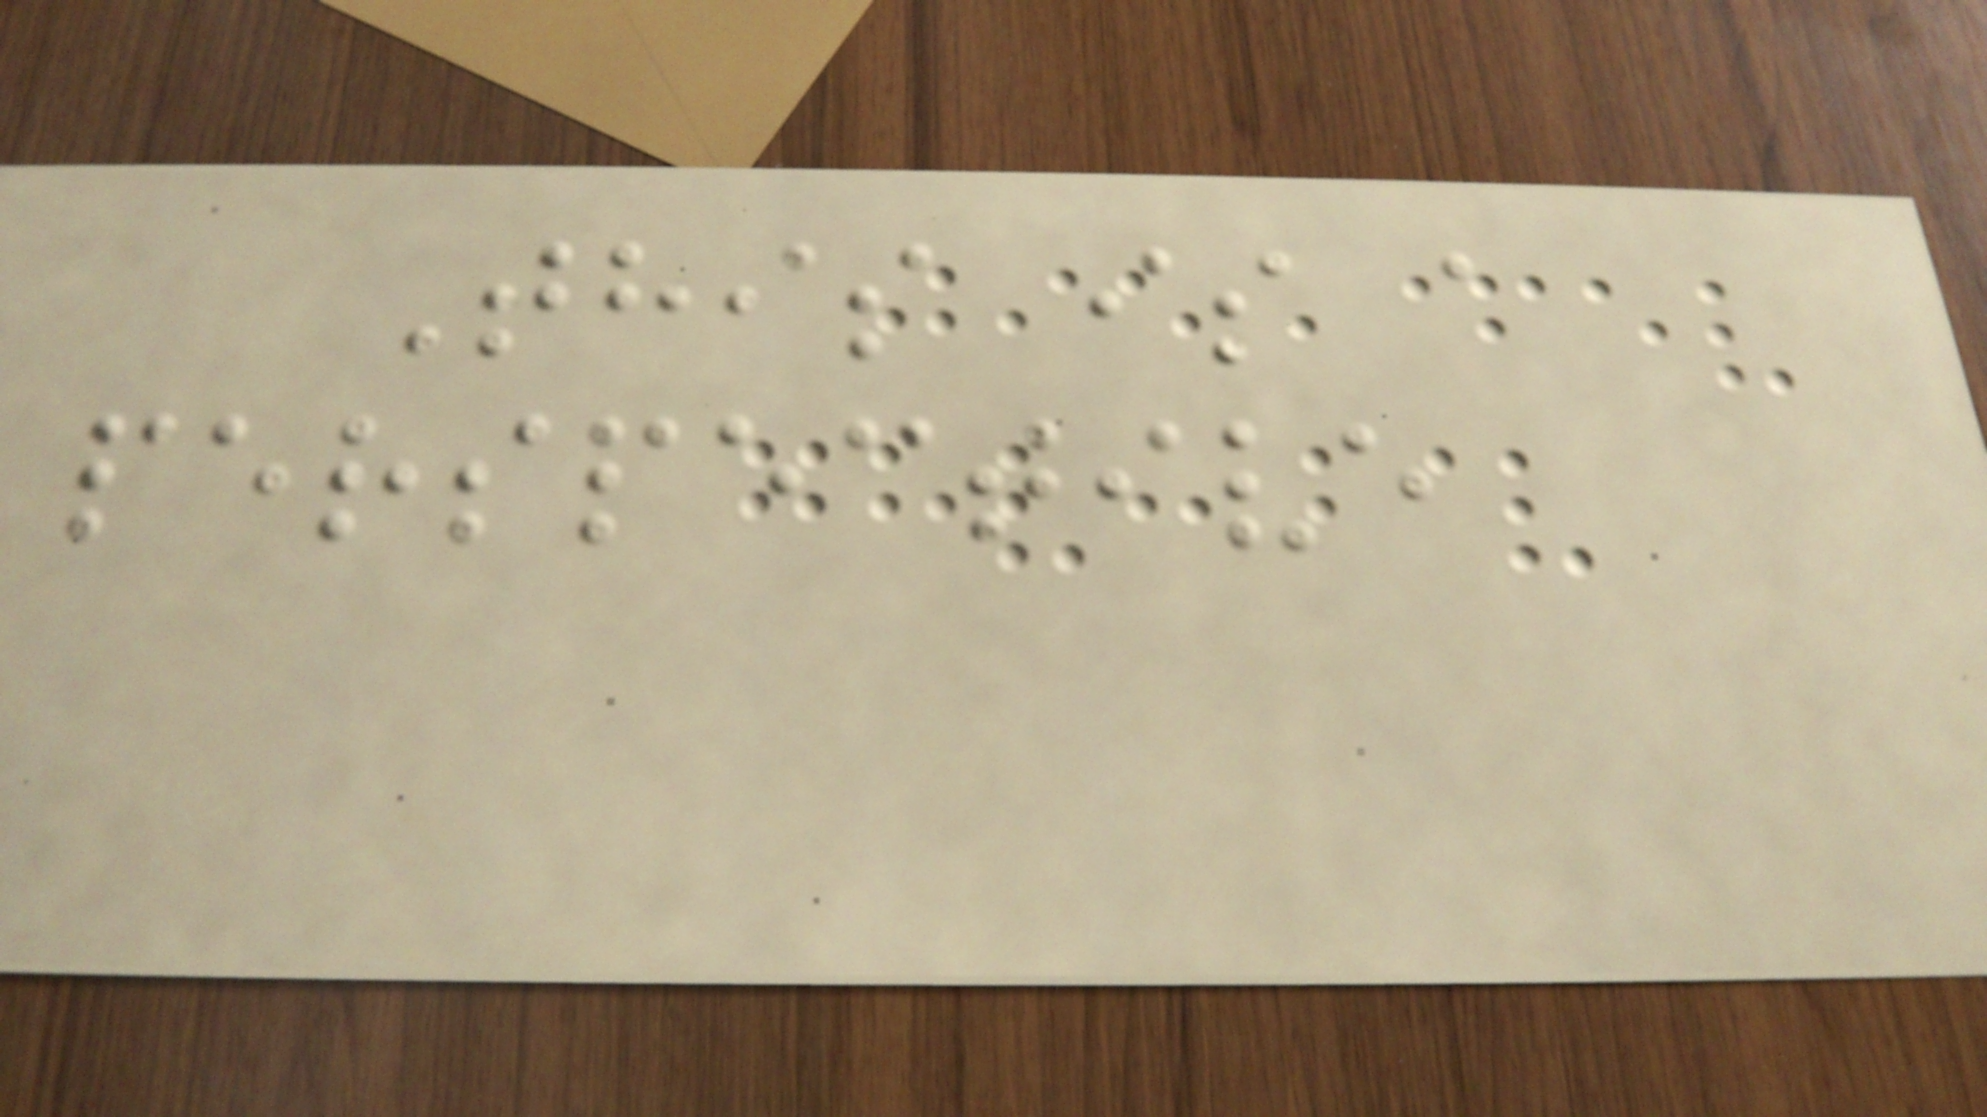This is a
perspective
